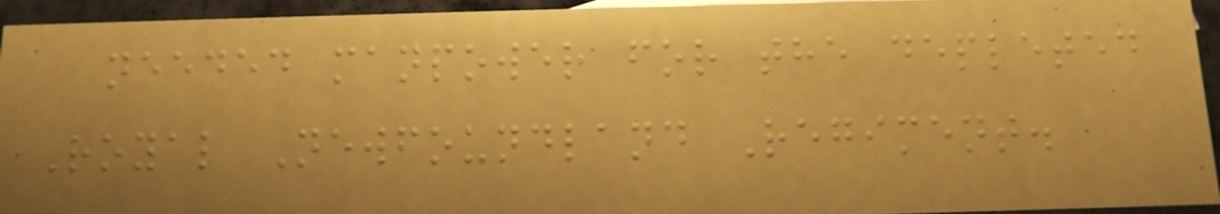needed manpower for the depleted
Royal Newfoundland Regiment.
